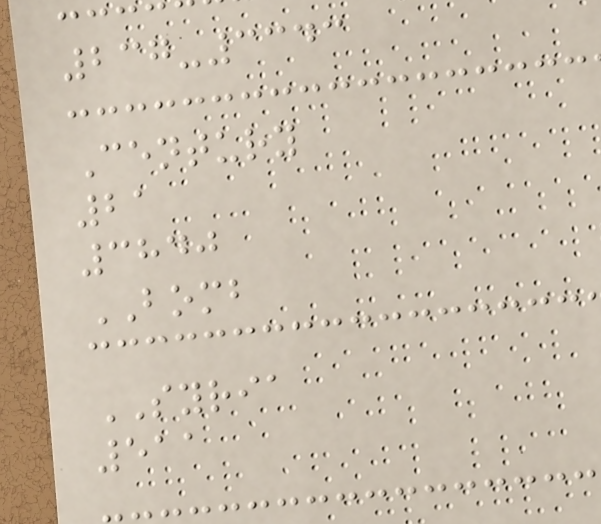237-3343
Century
21
3840
BOMB
SYRIA
511
